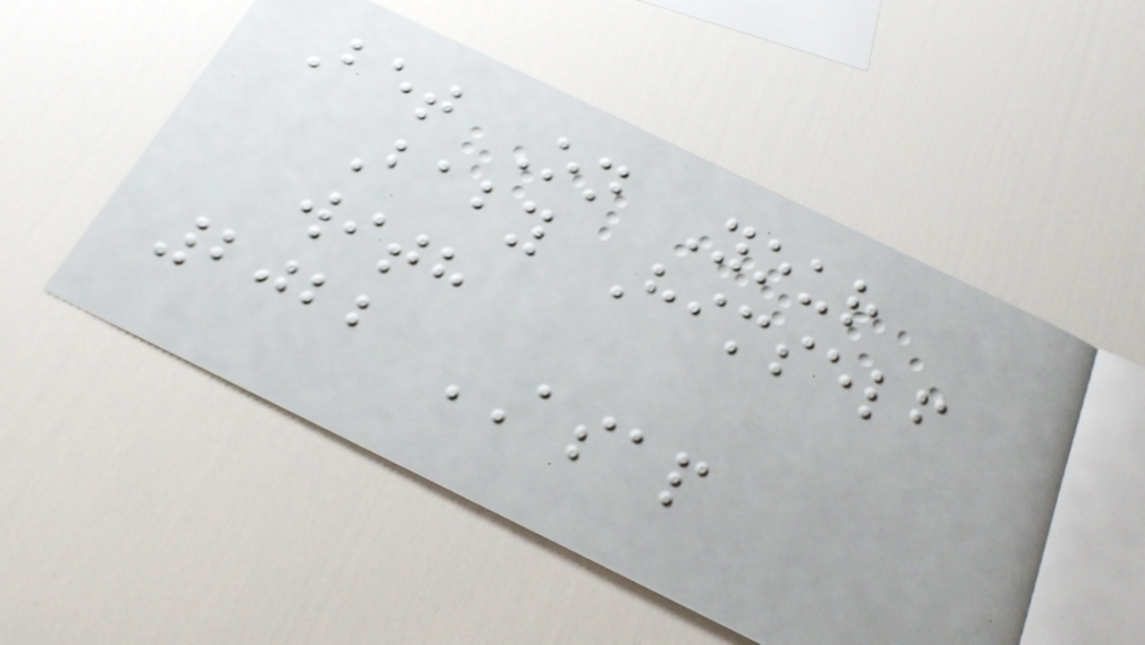Bet On Your
Baby Himself
with
2022 ASAP
